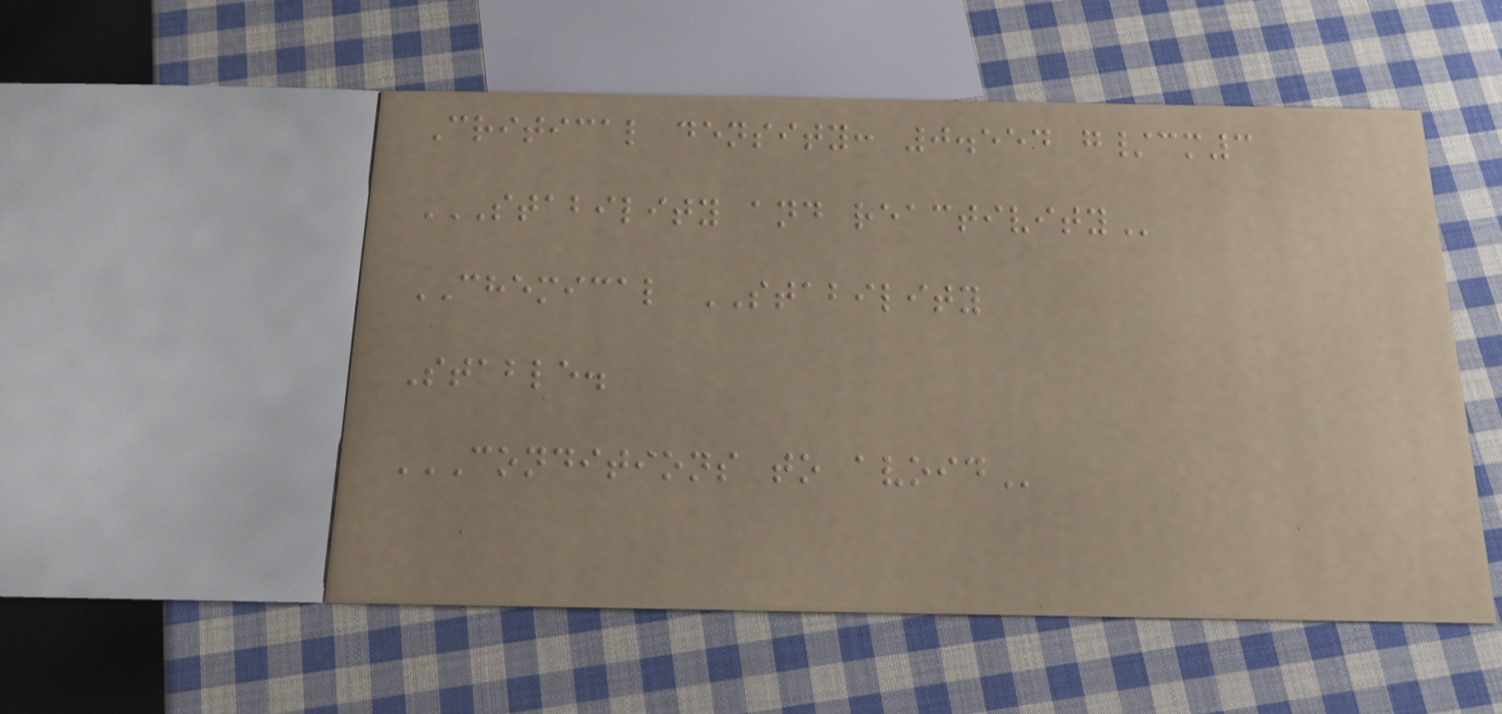Critical density: 0.554 g/cm3
STABILITY AND REACTIVITY
CHEMICAL STABILITY
Stable.
CONDITIONS TO AVOID
